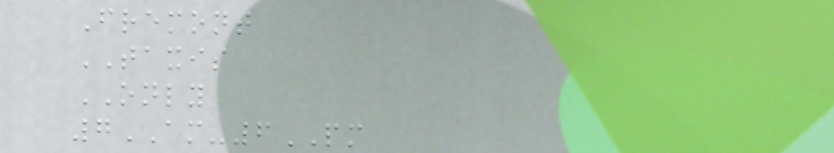Fremont
TAXIS
ONLY
7AM-6PM
